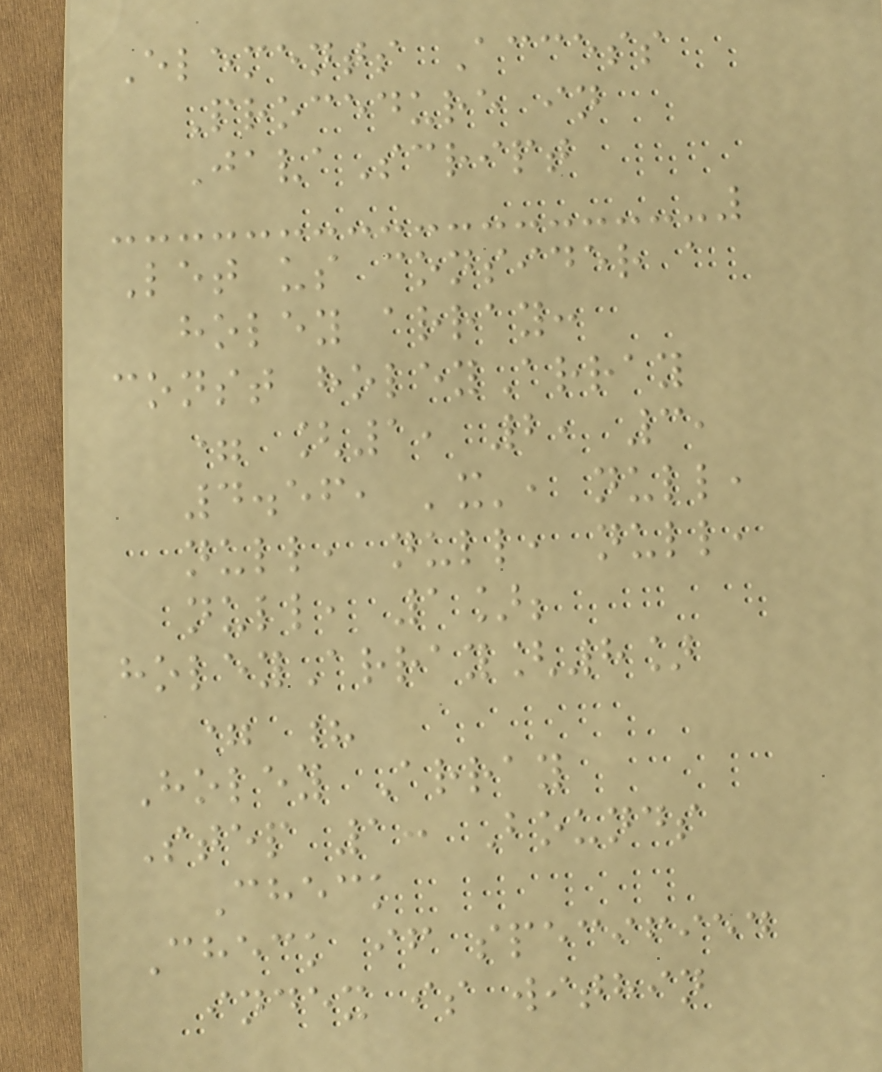Elements Access
Procedure in
JavaScript
Let us consider a
holey array:
const holeyArray
= [1, 2, 3,
4.56, 'x', null,
null, null, null,
null, 1];
holeyArray[8]
= ?
Holey Array
Step 1: Bounds
Check
Check if specified
index is within
